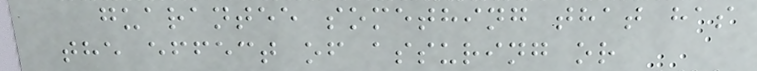guarantee something that has
the effect of assuring or
